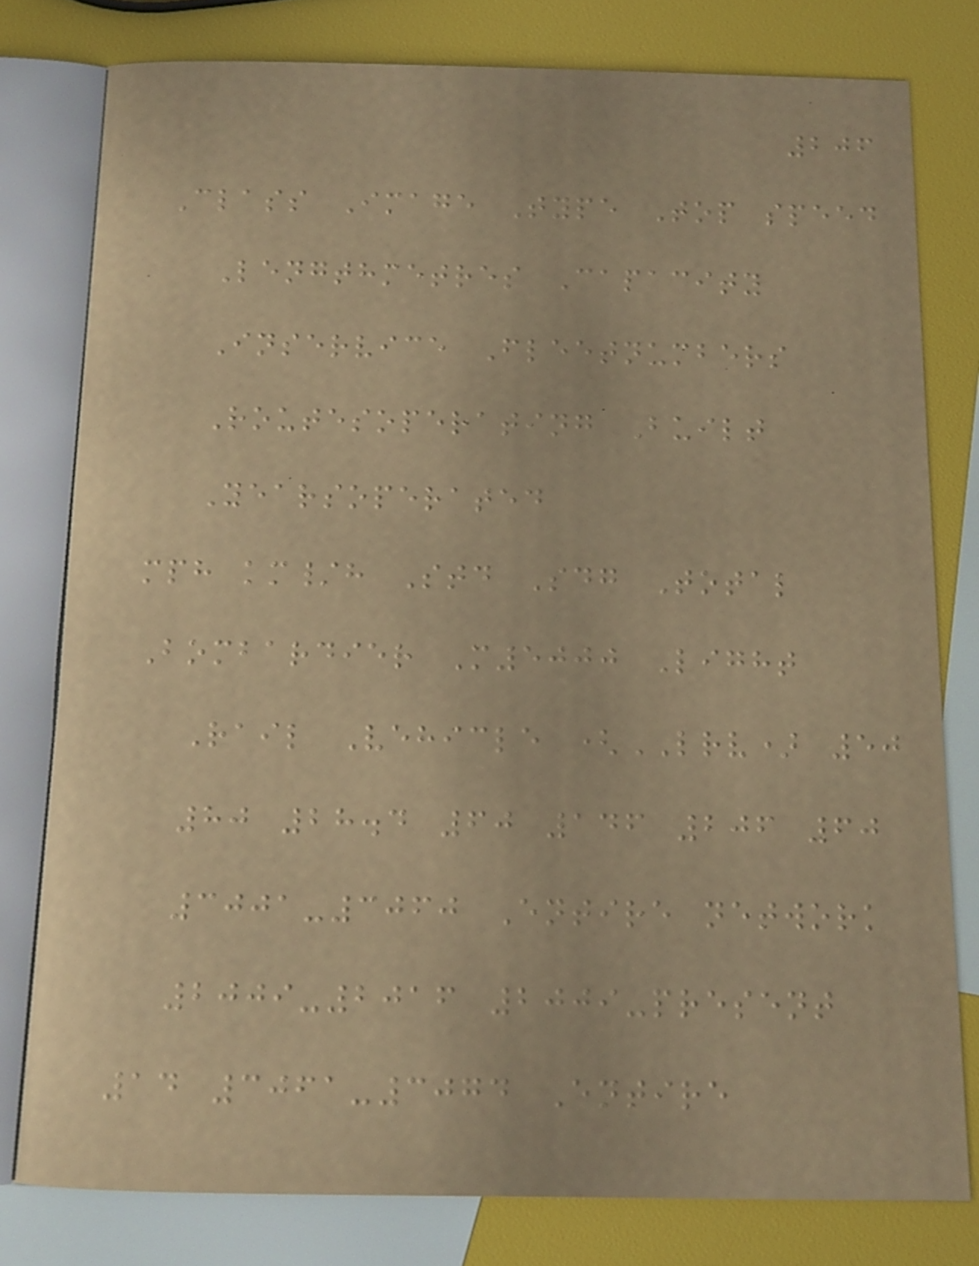206
Class Image Type Top speed
Lengthmetres Capacity
Inservice Fleetnumbers
Routesoperating Built
Yearsoperated
mph km/h Std Sdg Total
Bombardier M5000 Light
Rail Vehicle (LRV) 50
80 28.4 60 146 206 60
3001-3060 Entire network
2009-2016 2009-present
14 3061-3074 Entire
